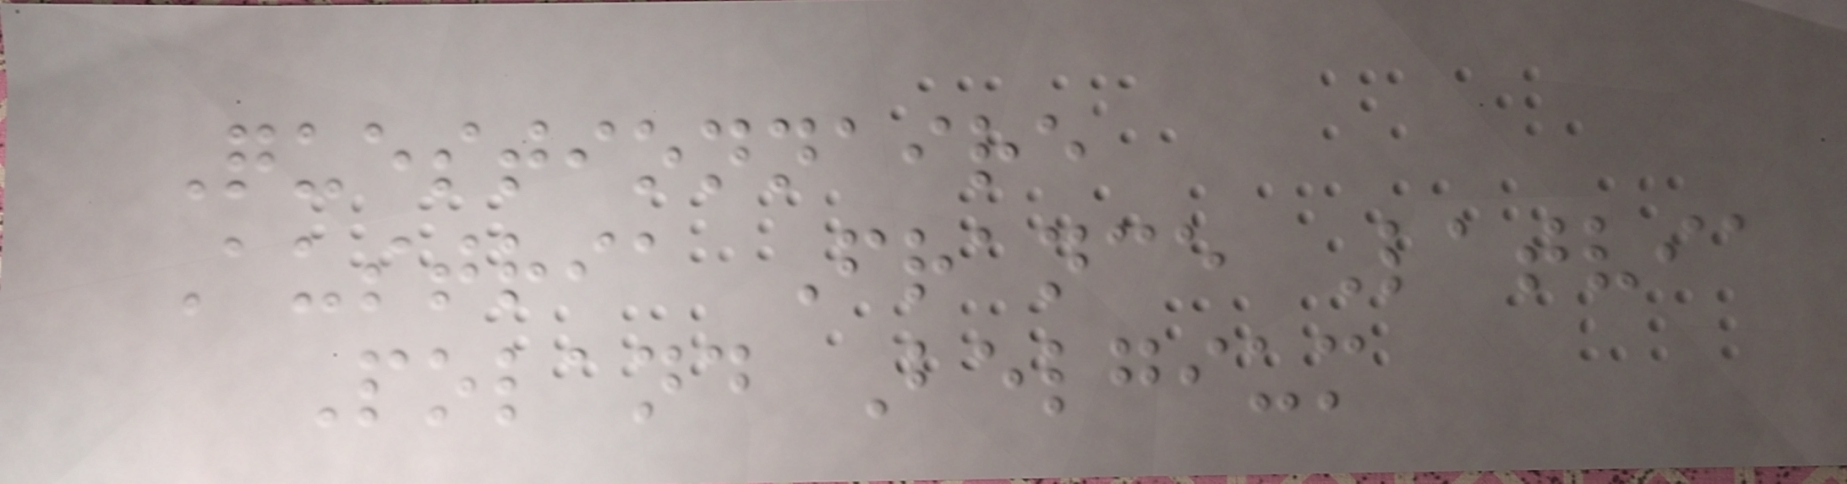Questionnaire
Austria France Latvia
Poland Belgium
